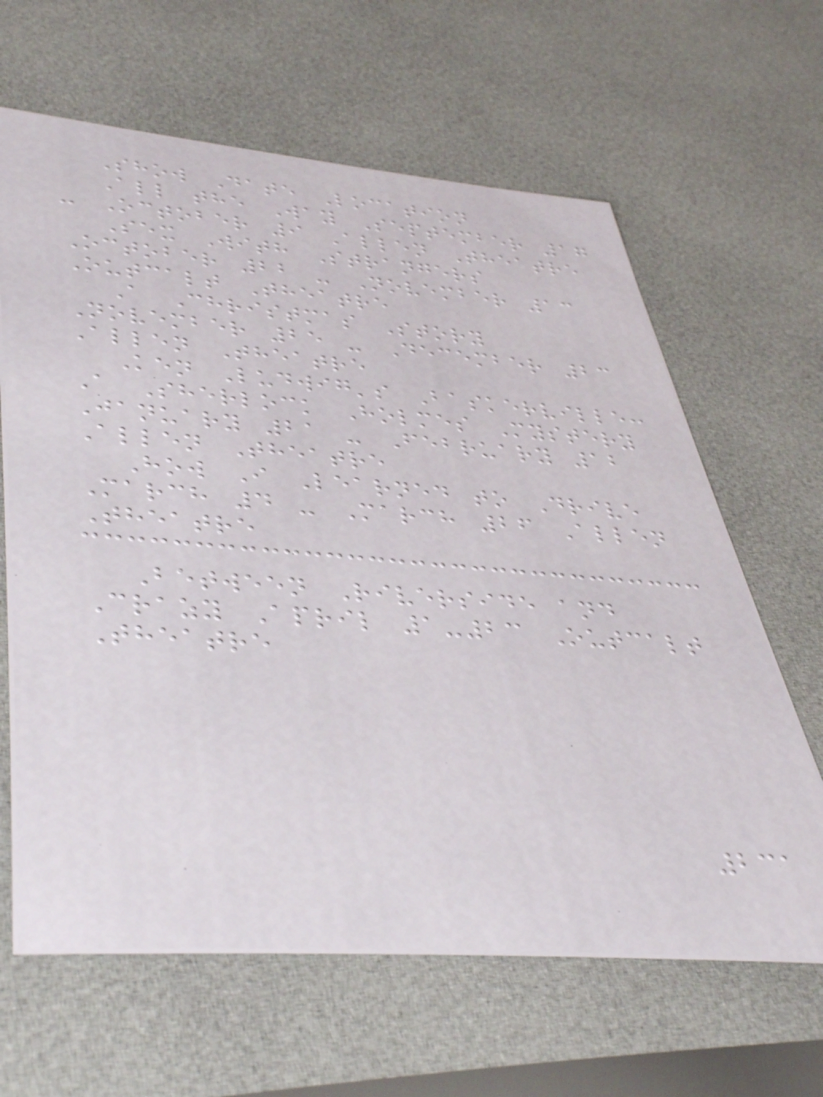Show Date Location
All the Way September 17
- October 9 Allen Theatre
Sex With Strangers
October 22 - November 13
Outcalt Theatre
A Christmas Story
November 25 - December 23
Allen Theatre
Ken Ludwig's Baskerville:
A Sherlock Holmes Mystery
January 21 - February 12
Allen Theatre
How I Learned to Drive
March 4 - March 26 Allen
Theatre
Between Riverside and
Crazy April 1-23 Outcalt
Theatre
231
